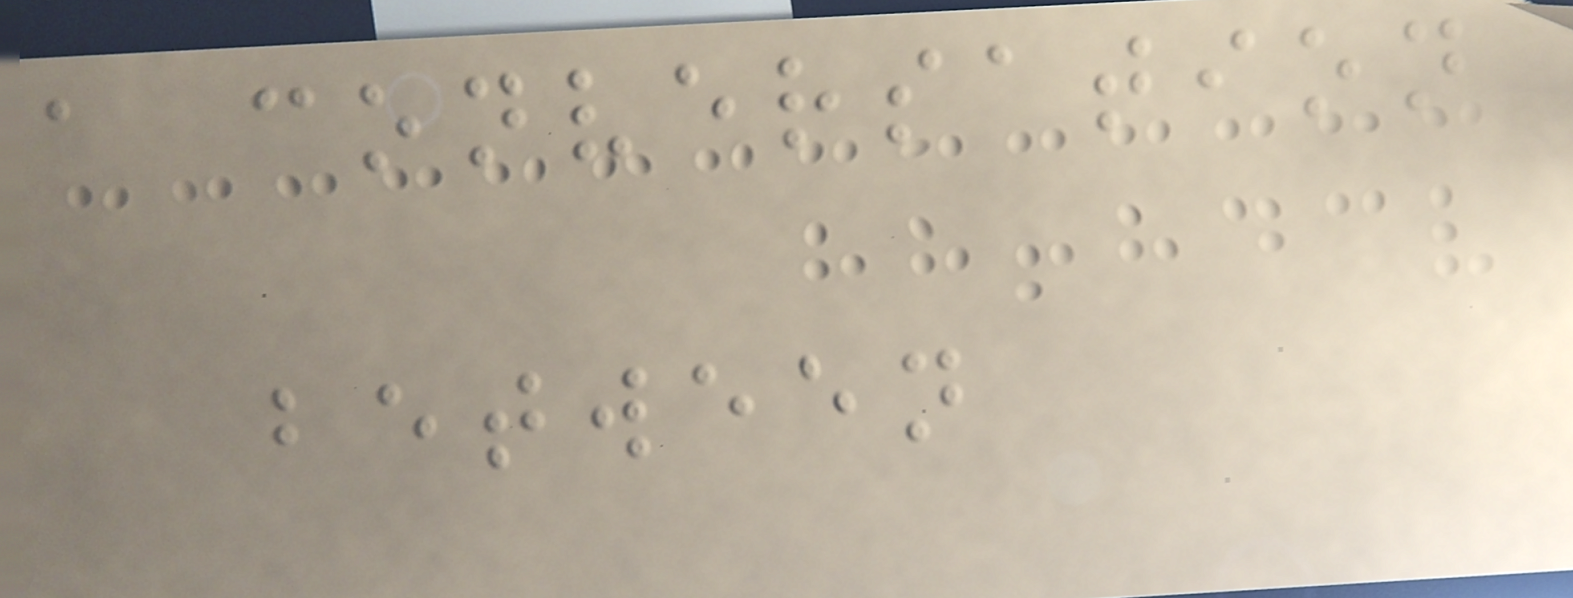a conversation
between
